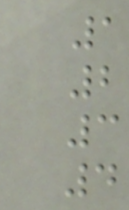1
2
3
4
